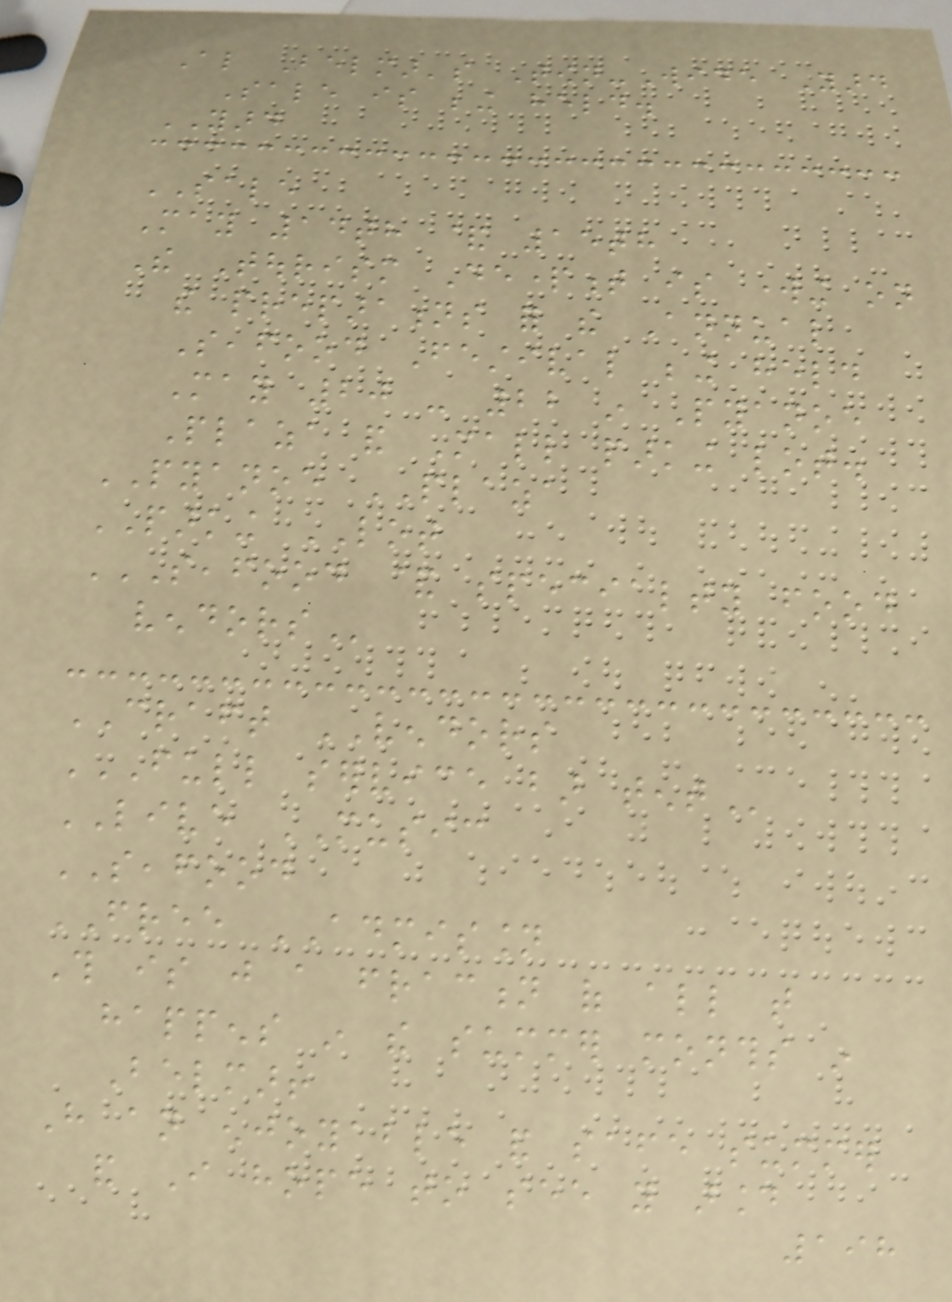Also Belmar's Town-Wide Yard
Sale is being held.
YARD
SALE
May 14th & 15th
The Tourism Department is working on
the preparations for the Annual
Seafood Festival being held
May 20 - 22 in Pyanoe
Plaza and Mall parking lot.
PYANOE PLAZA
PARKING LOT
SEAFOOD & SPECIALTY FOOD
VENDORS
CRAFT VENDORS
FULL SERVICE BAR TENT
LIVE MUSIC
SEAFOOD
FREE ADMISSION
This is just a fraction of all that
happens in the summer months in
Belmar!
Have an enjoyable and safe summer
and I hope to see you around
198
